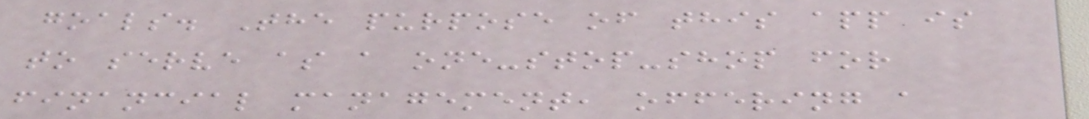goals. The purpose of this app is
to serve as a one-stop-shop for
financial management, offering a
